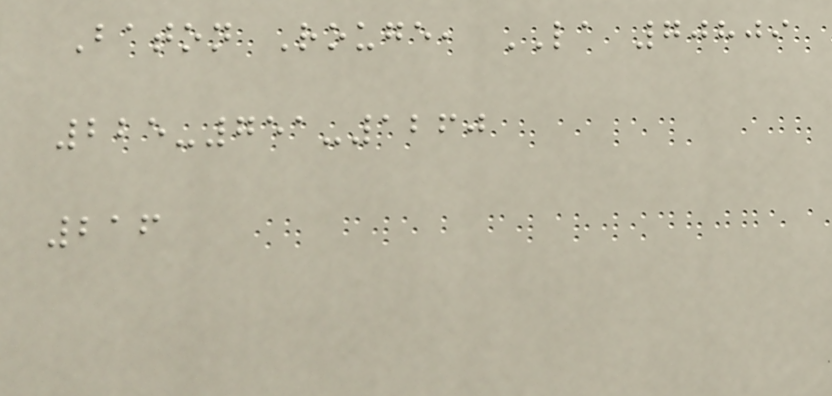Baton Rouge, LA 70809
225-751-1260
216
